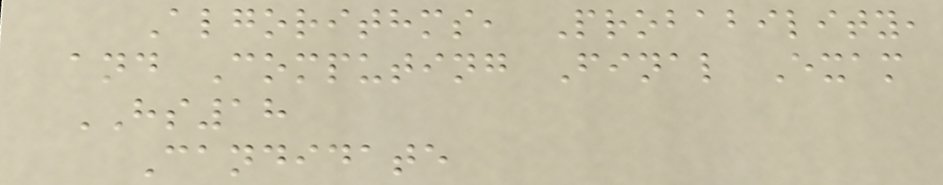Algorithms, Probability,
and Computing Final Exam
HS18
Candidate
